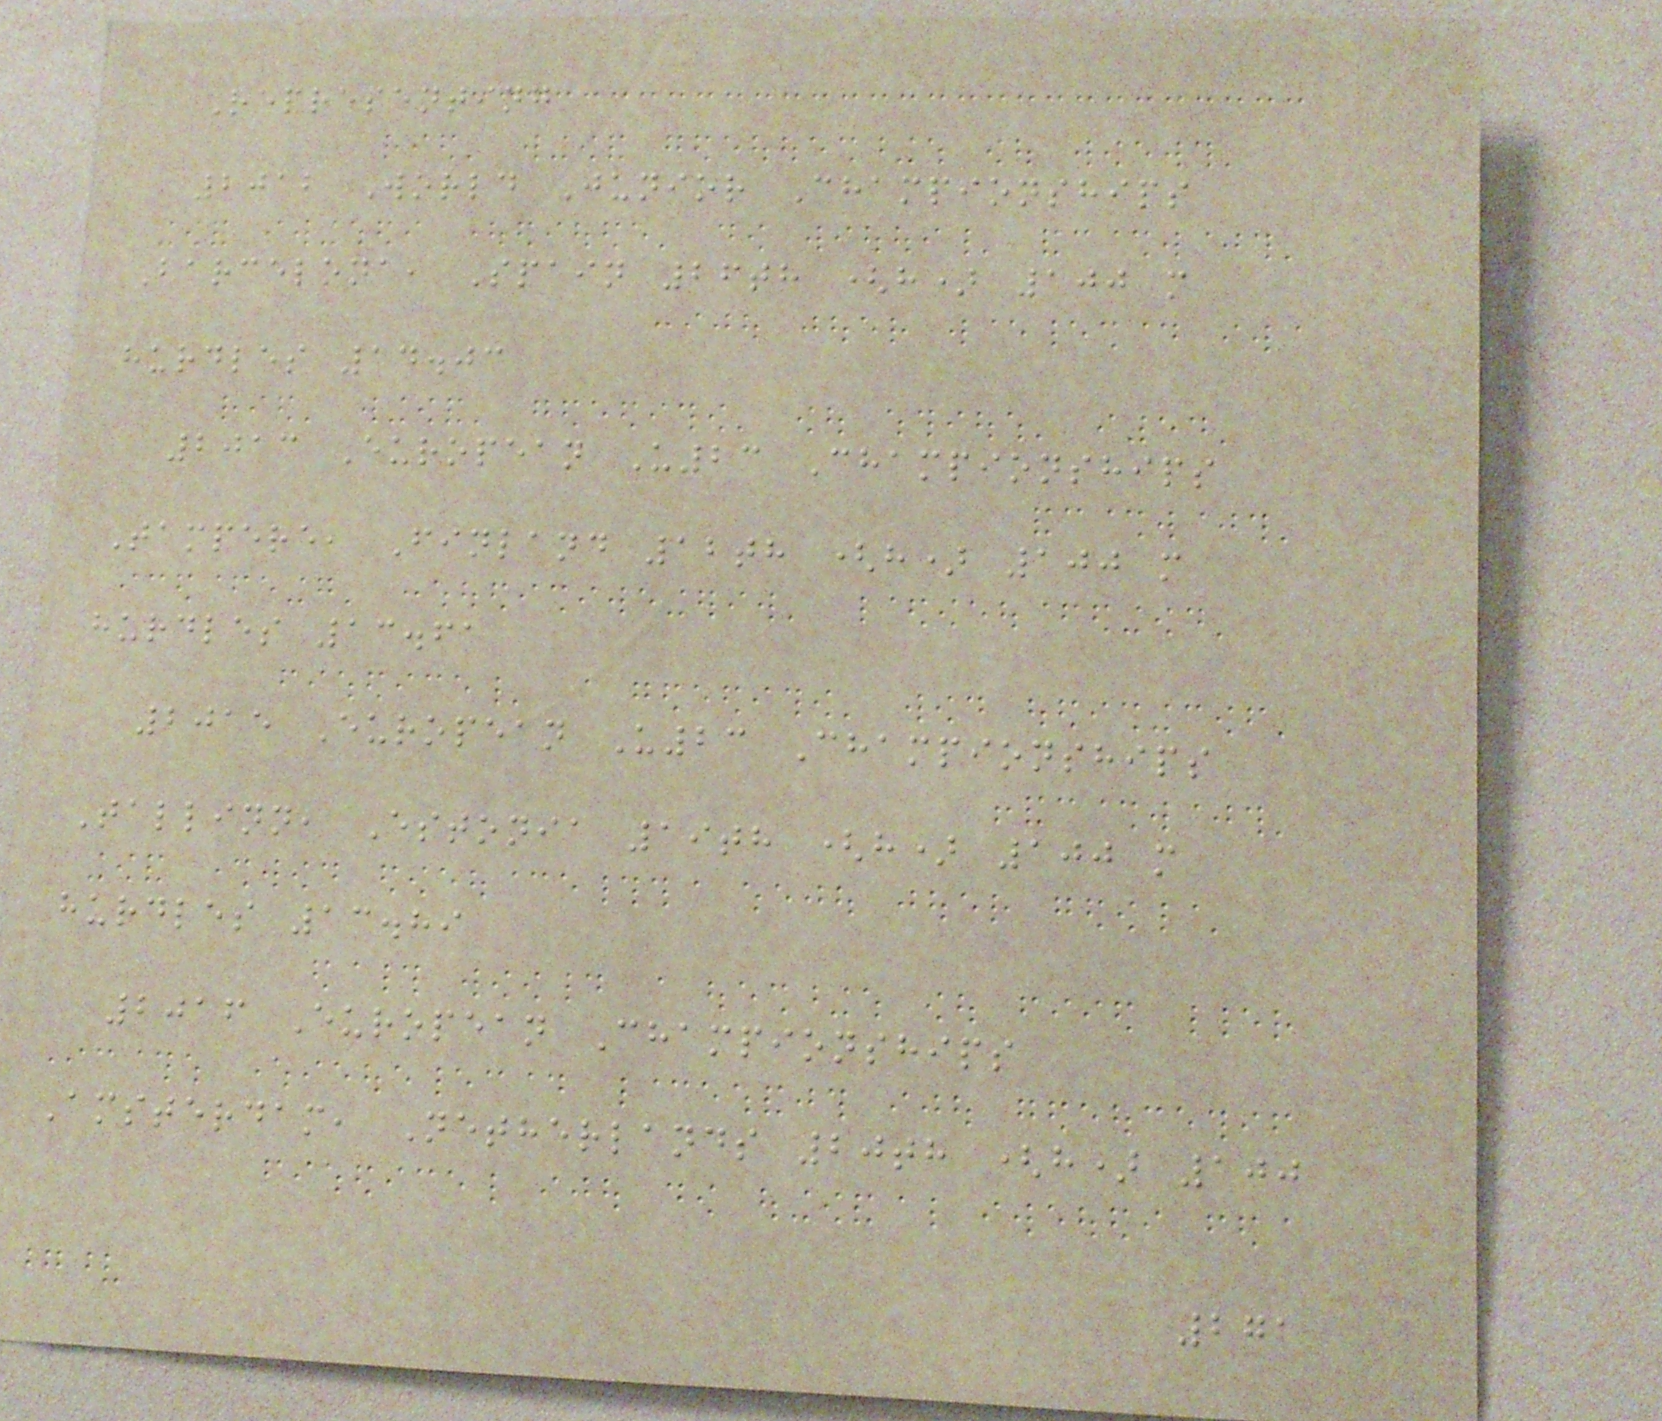Representing
2012 World Junior Championships
Barcelona, Spain 26th (h) 100 m
hurdles 14.03
2013 European U23 Championships
Tampere, Finland 12th (h) 100 m
hurdles 13.61
2015 European U23 Championships
Tallinn, Estonia 19th (h) 100 m
hurdles 13.89
2016 European Championships
Amsterdam, Netherlands 20th (h) 100
271
